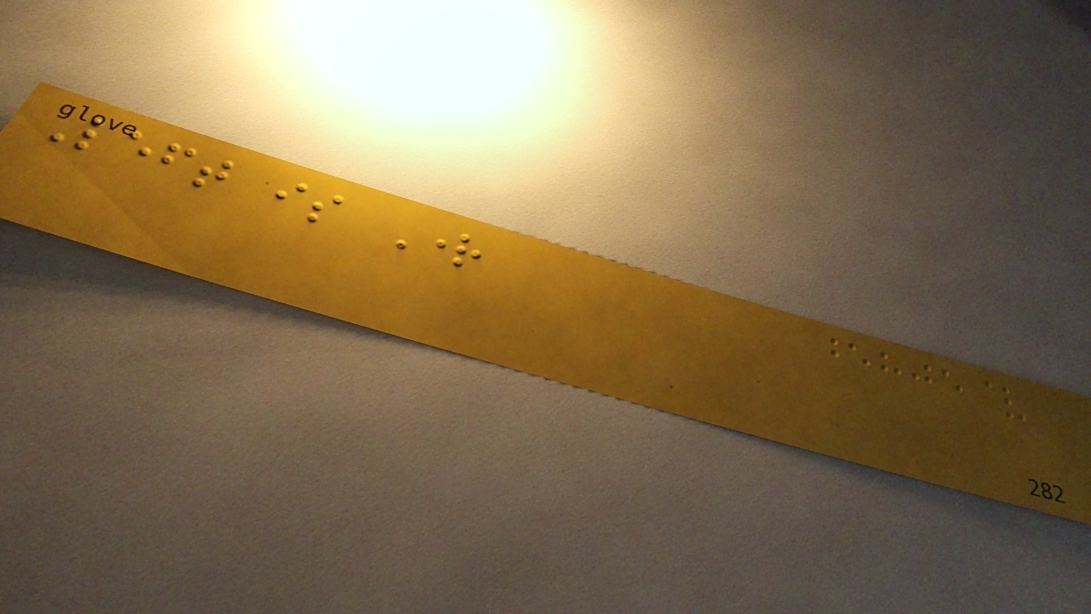Left is Right
